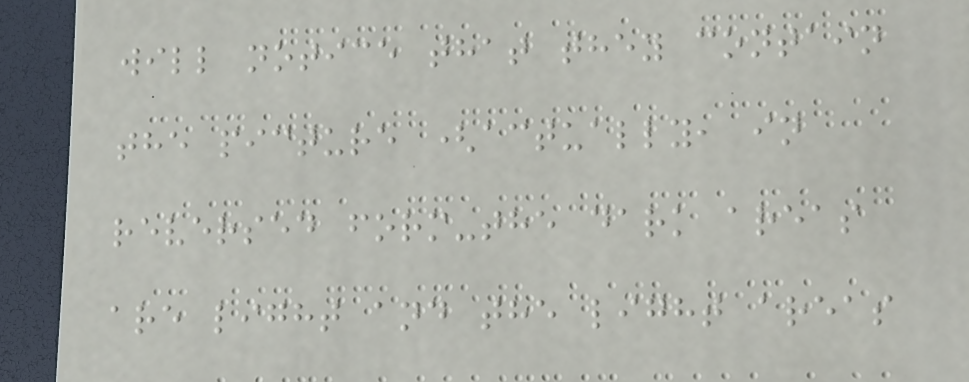will notice that they contain
the picture (actually, in
reversed form-the dark areas
are light and the light areas
